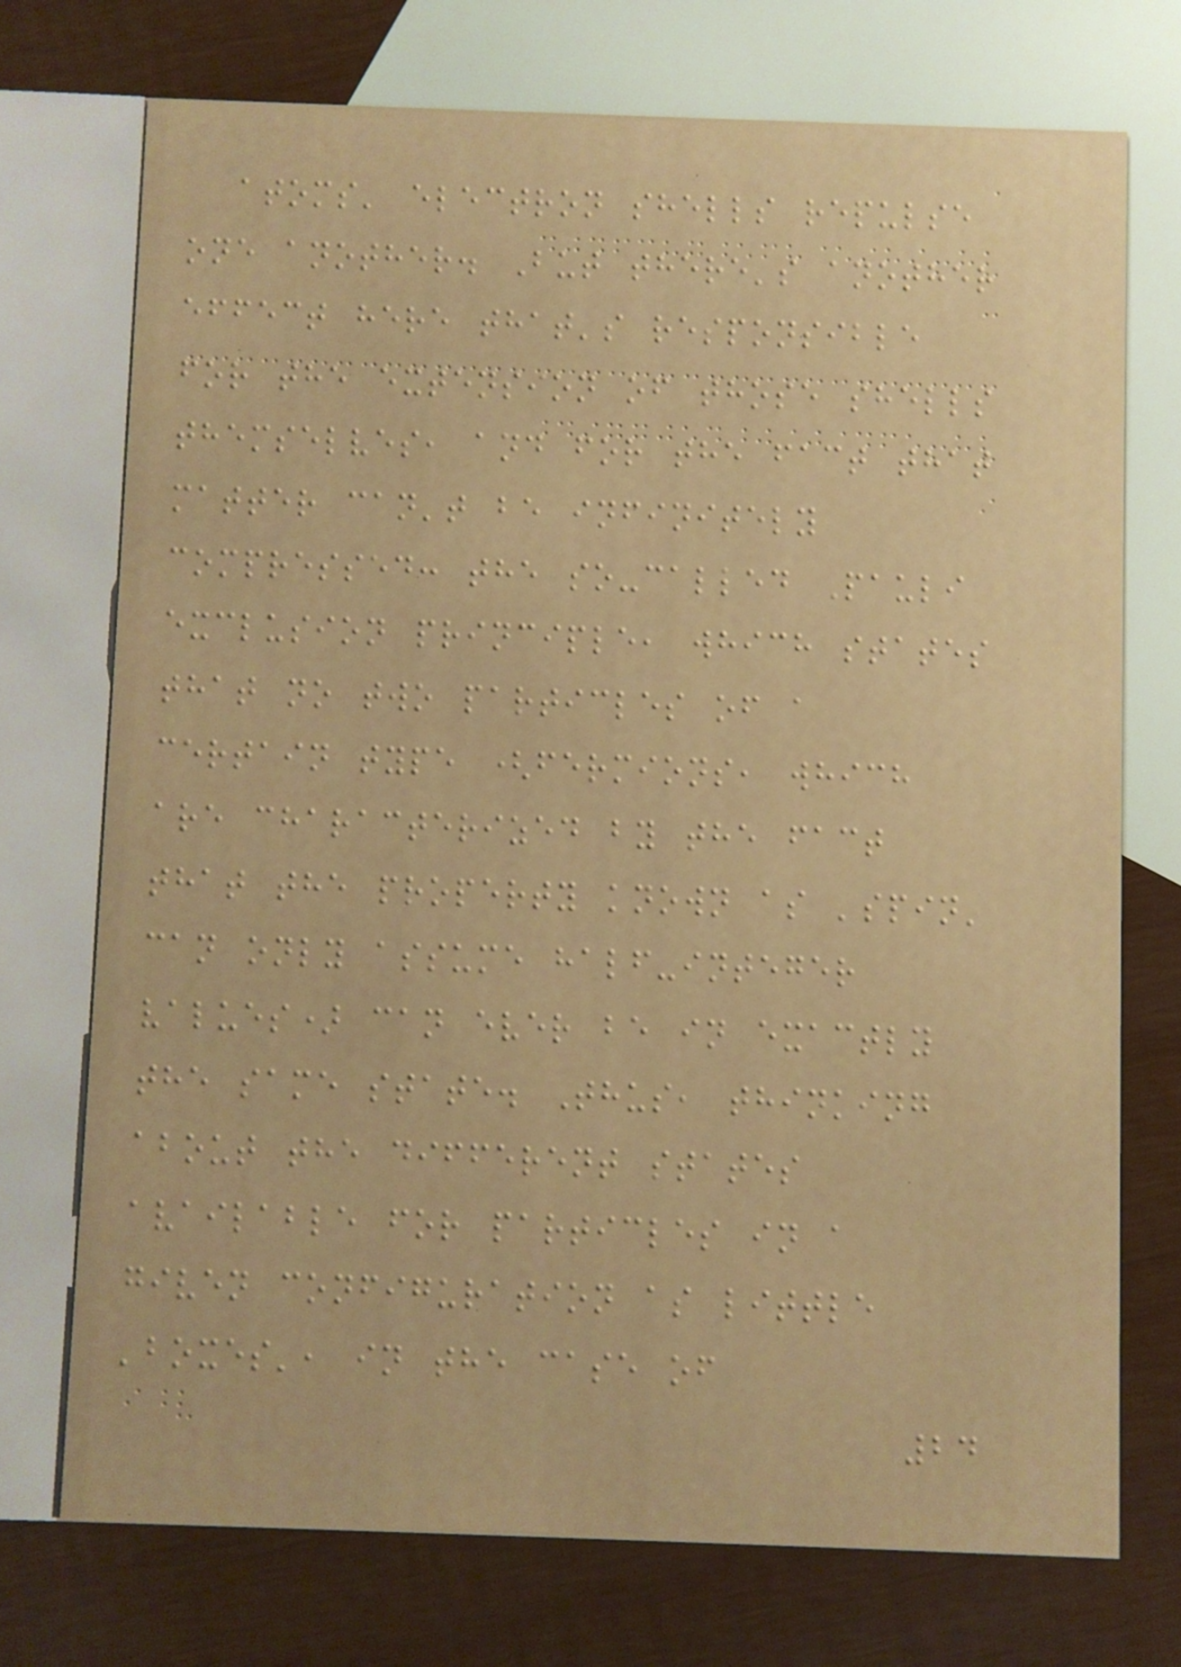atoms' electron shells repulse
one another. But there's another
effect here that's responsible
for the extension of those shells
themselves, and for the fact that
matter can't be infinitely
compressed: the so-called Pauli
exclusion principle, which states
that no two particles of a
certain type (fermions, which
are characterized by the fact
that the property known as 'spin'
can only assume half-integer
values) can ever be in exactly
the same state. Thus, thinking
about the different states
available for particles in a
given configuration as little
'boxes', in the case of
24
